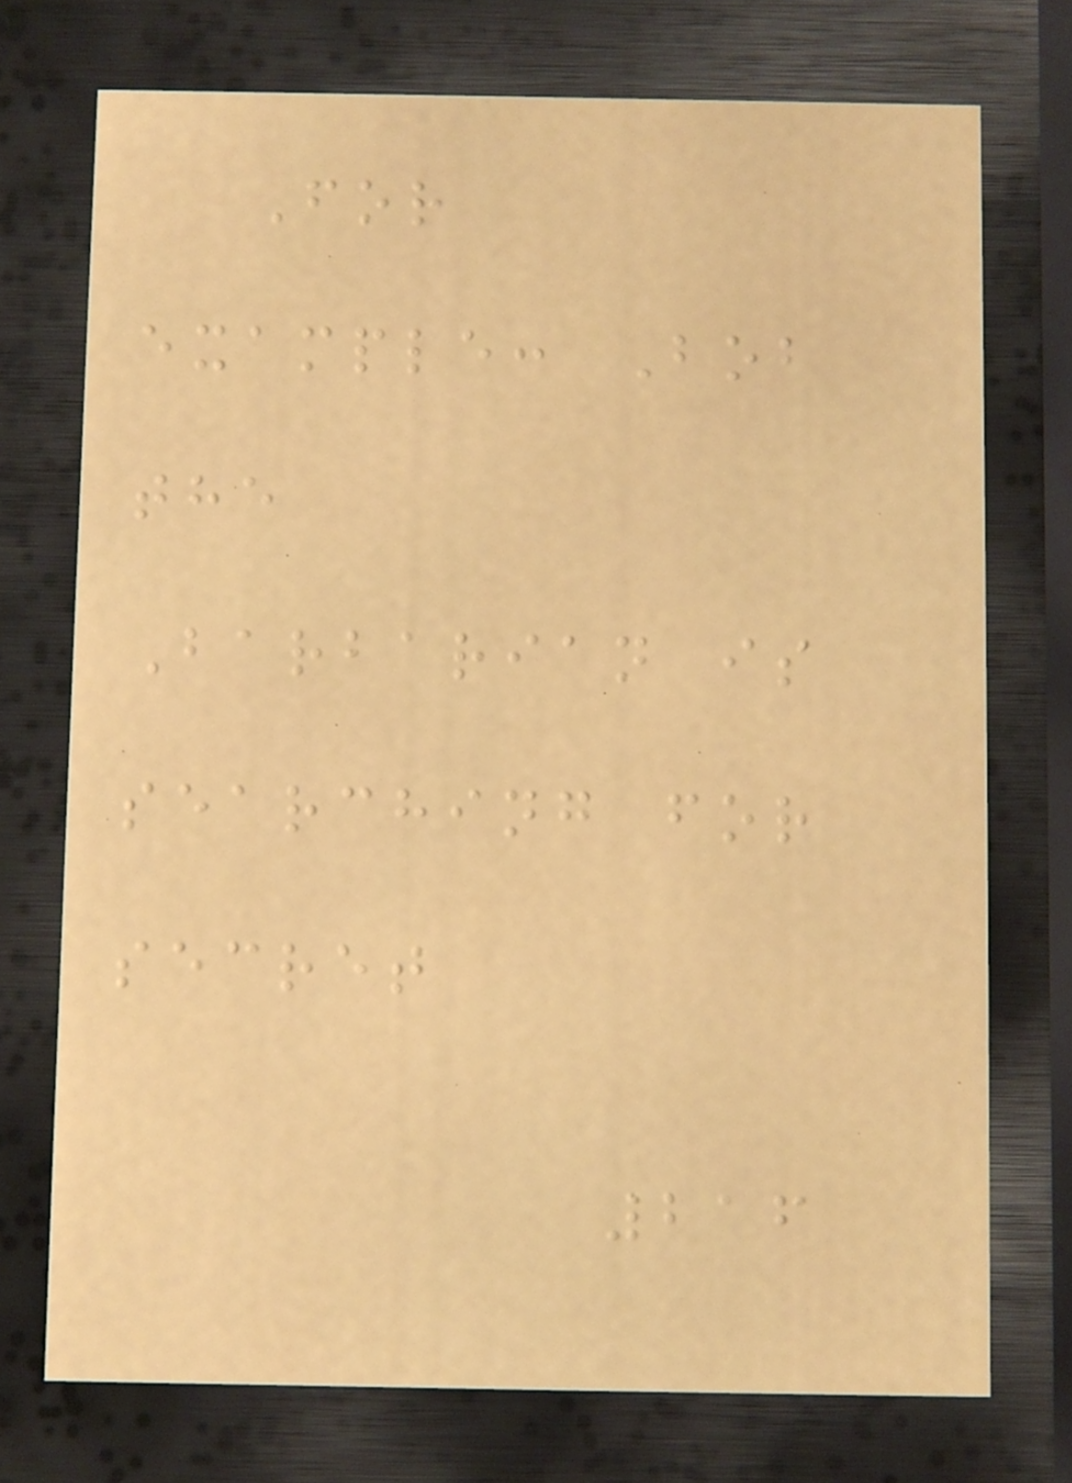For
example: Bob
the
Barbarian is
searching for
secret
216
